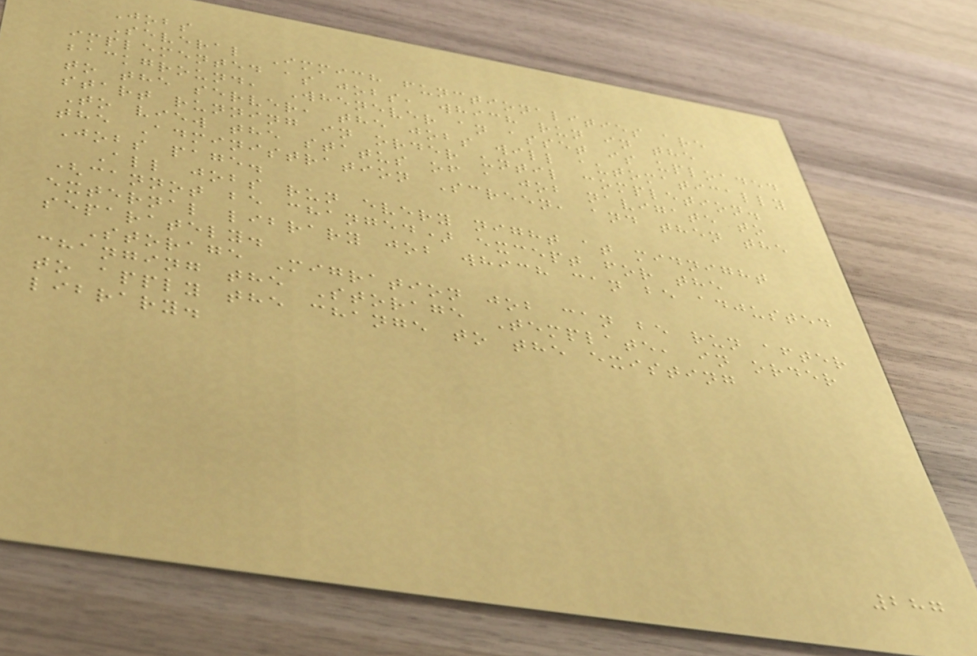Jobs
Several Immich functionalities are
implemented as jobs, which run in the
background, Whenever an asset is uploaded
to the server, the jobs will automatically
start running in order until completion.
To view the status of a job navigate to
the Administration Screen, and then the
Jobs page.
All jobs run every night at midnight
(cannot be changed) except for the
external library job which can be adjusted
separately.
Storage Migration job can be run after
changing the Storage Template, in order
to apply the change to the existing
library.
287
